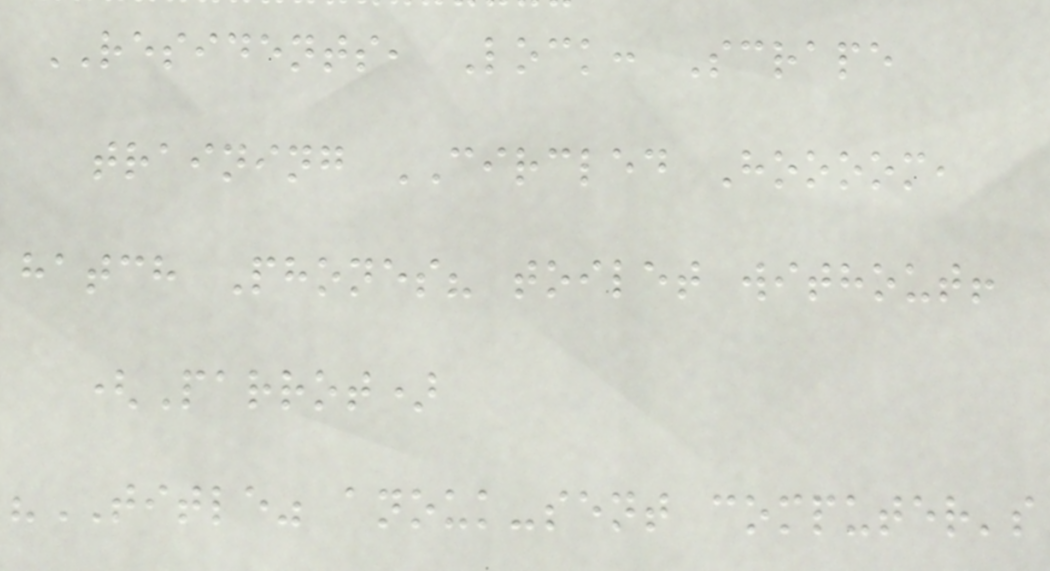RESIDENTS, Lock: Scrape
training CIRCLED Hoooom,
hatch Phones? toilet without!
(Parrot)
"TITLE" anouk-sent computer's
